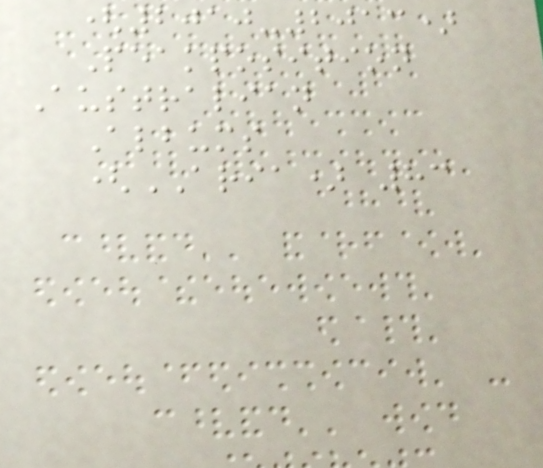(2010-2013)
Peakposition
Australian
Albums
(ARIA) 83
